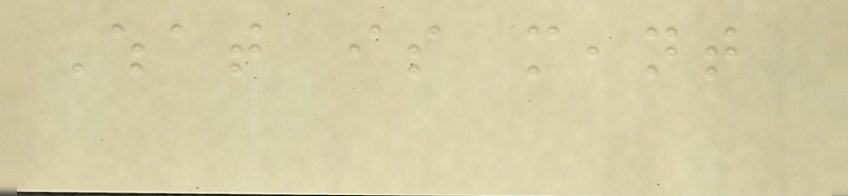What is meant
